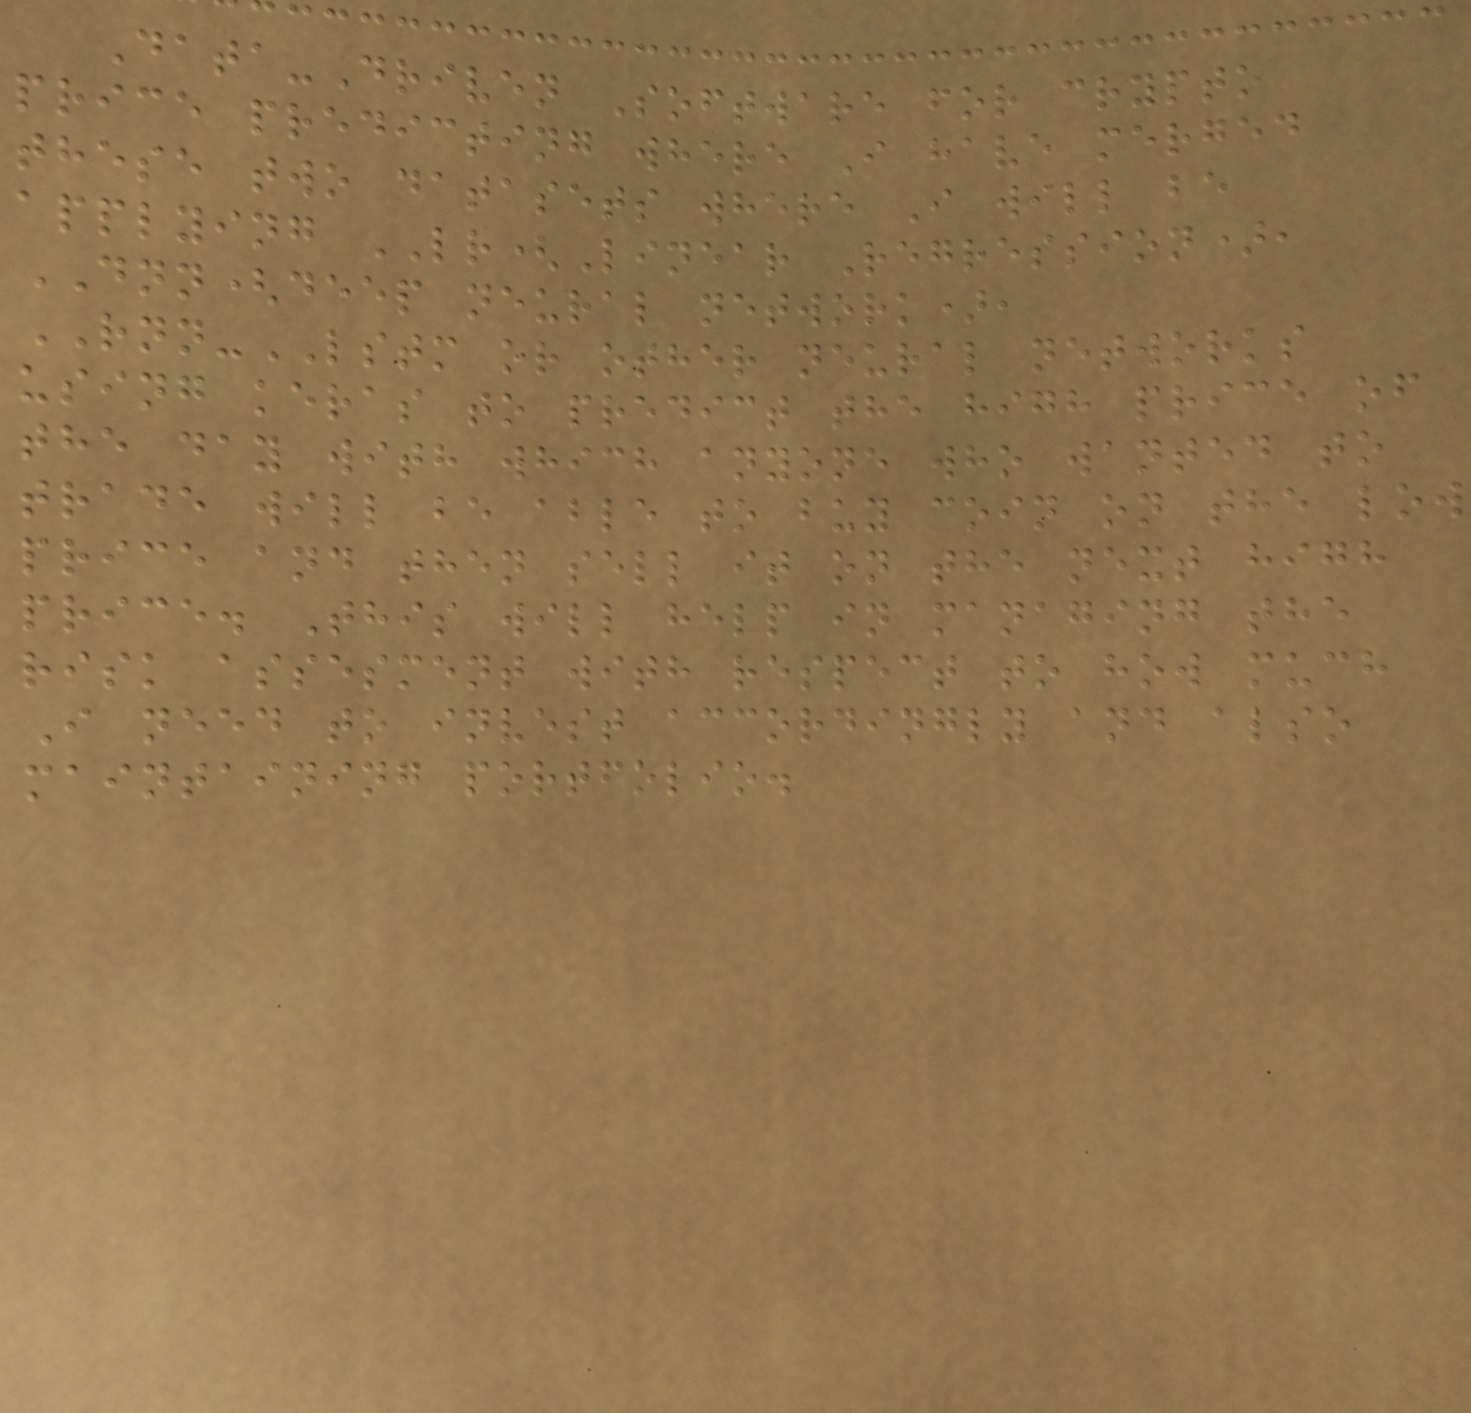Data-Driven Software for crypto
price predicting where I have merged
these two datasets where I will be
applying LR(Linear Regression),
DNN(deep neural network),
RNN-LSTM or other neural networks
using keras to predict the high price of
the day with which anyone who wanted to
trade will be able to buy coin on the low
price and then sell it on the next high
price. This will help in managing the
risk assesment with respect to how much
I need to invest accordingly and also
maintaining portfolio.
